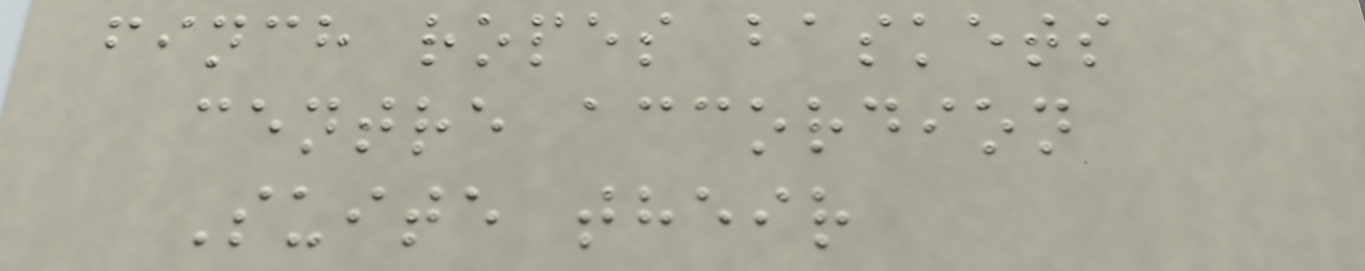finch ropes baskets
centre accordion
Suite their
